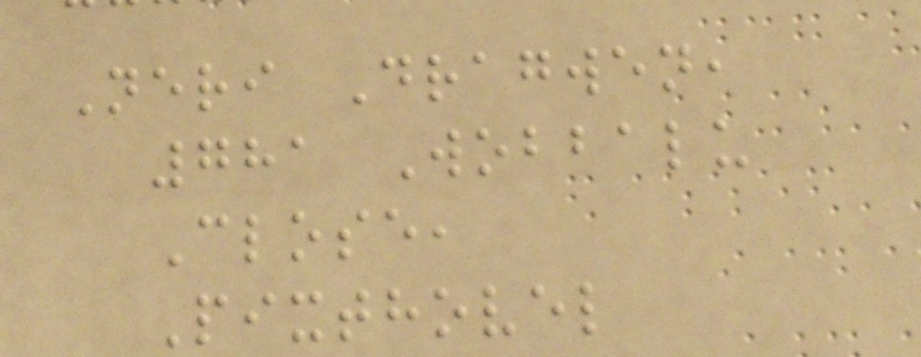Neri Dragwen,
781 Wobbalu
Close,
Pixthovel
